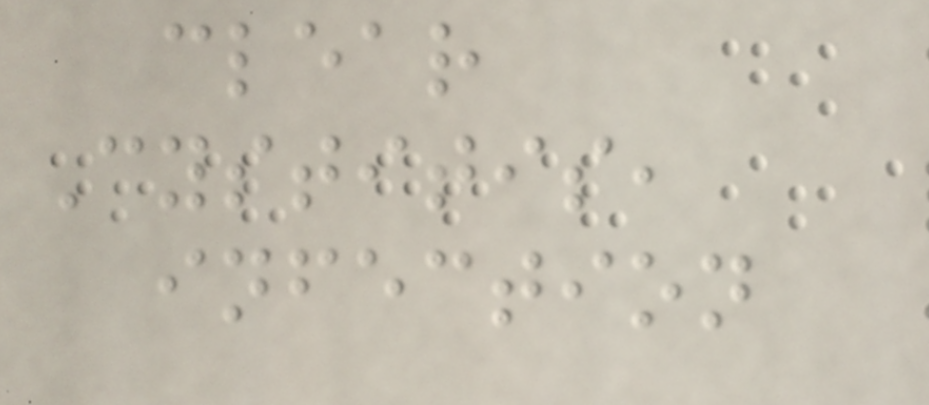clear
Cystitis,
infection
